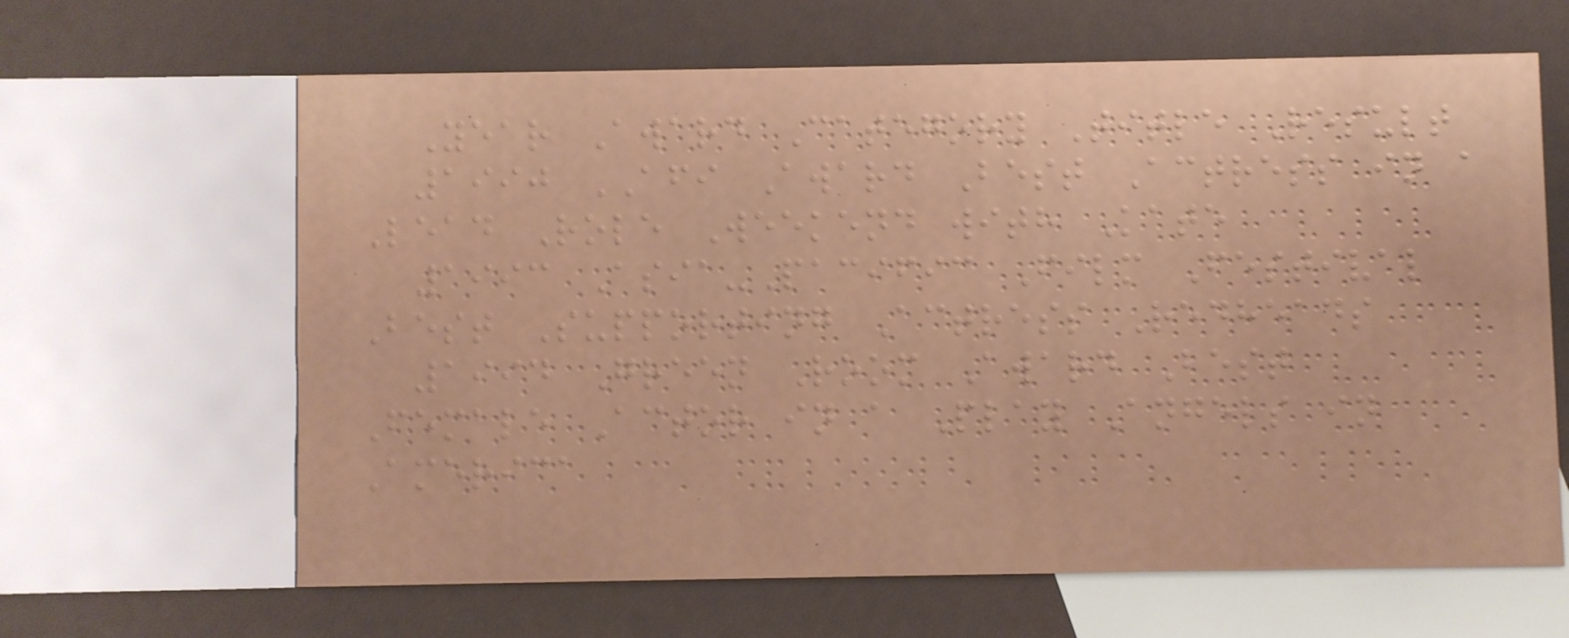Year Award Category Title Result
1990 AFI Award Best Actress in a
Lead Role Weekend with Kate
1993 Asia-Pacific Film Festival
Best Supporting Actress Redheads
1994 Green Room Award Best
Female Actor in a Play Angels in
America
